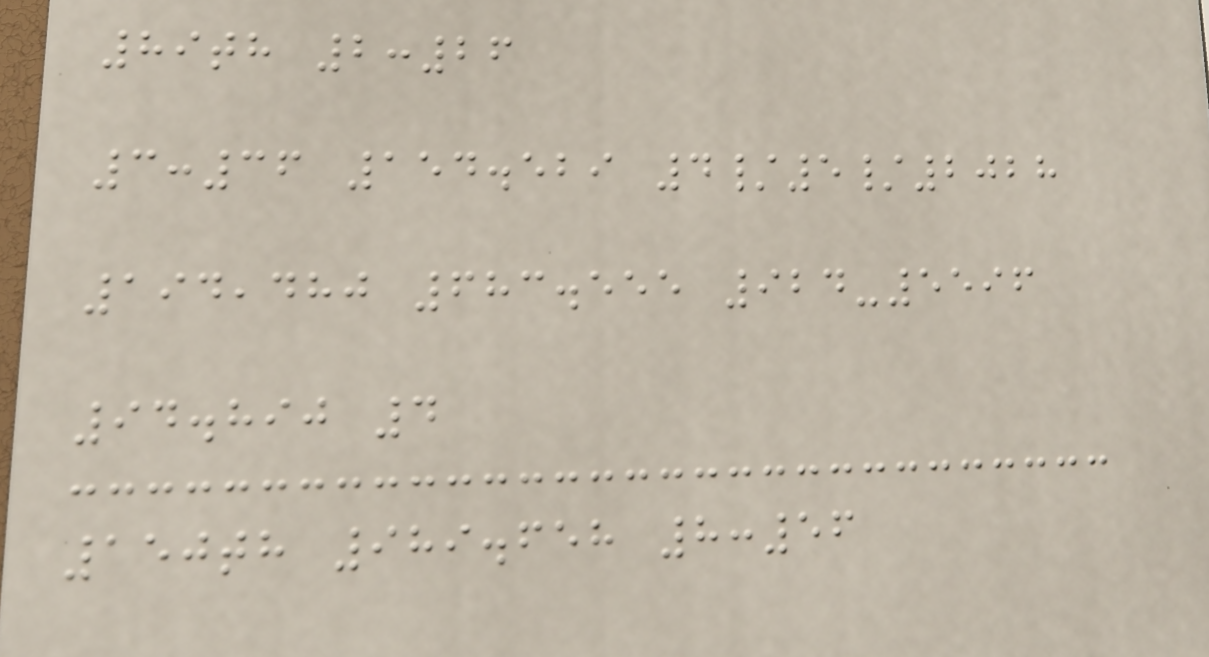89th 2:26
3:36 154.529 4/5/2028
194,480 683.555 924-5596
94.890 4
150th 989.658 8:56
